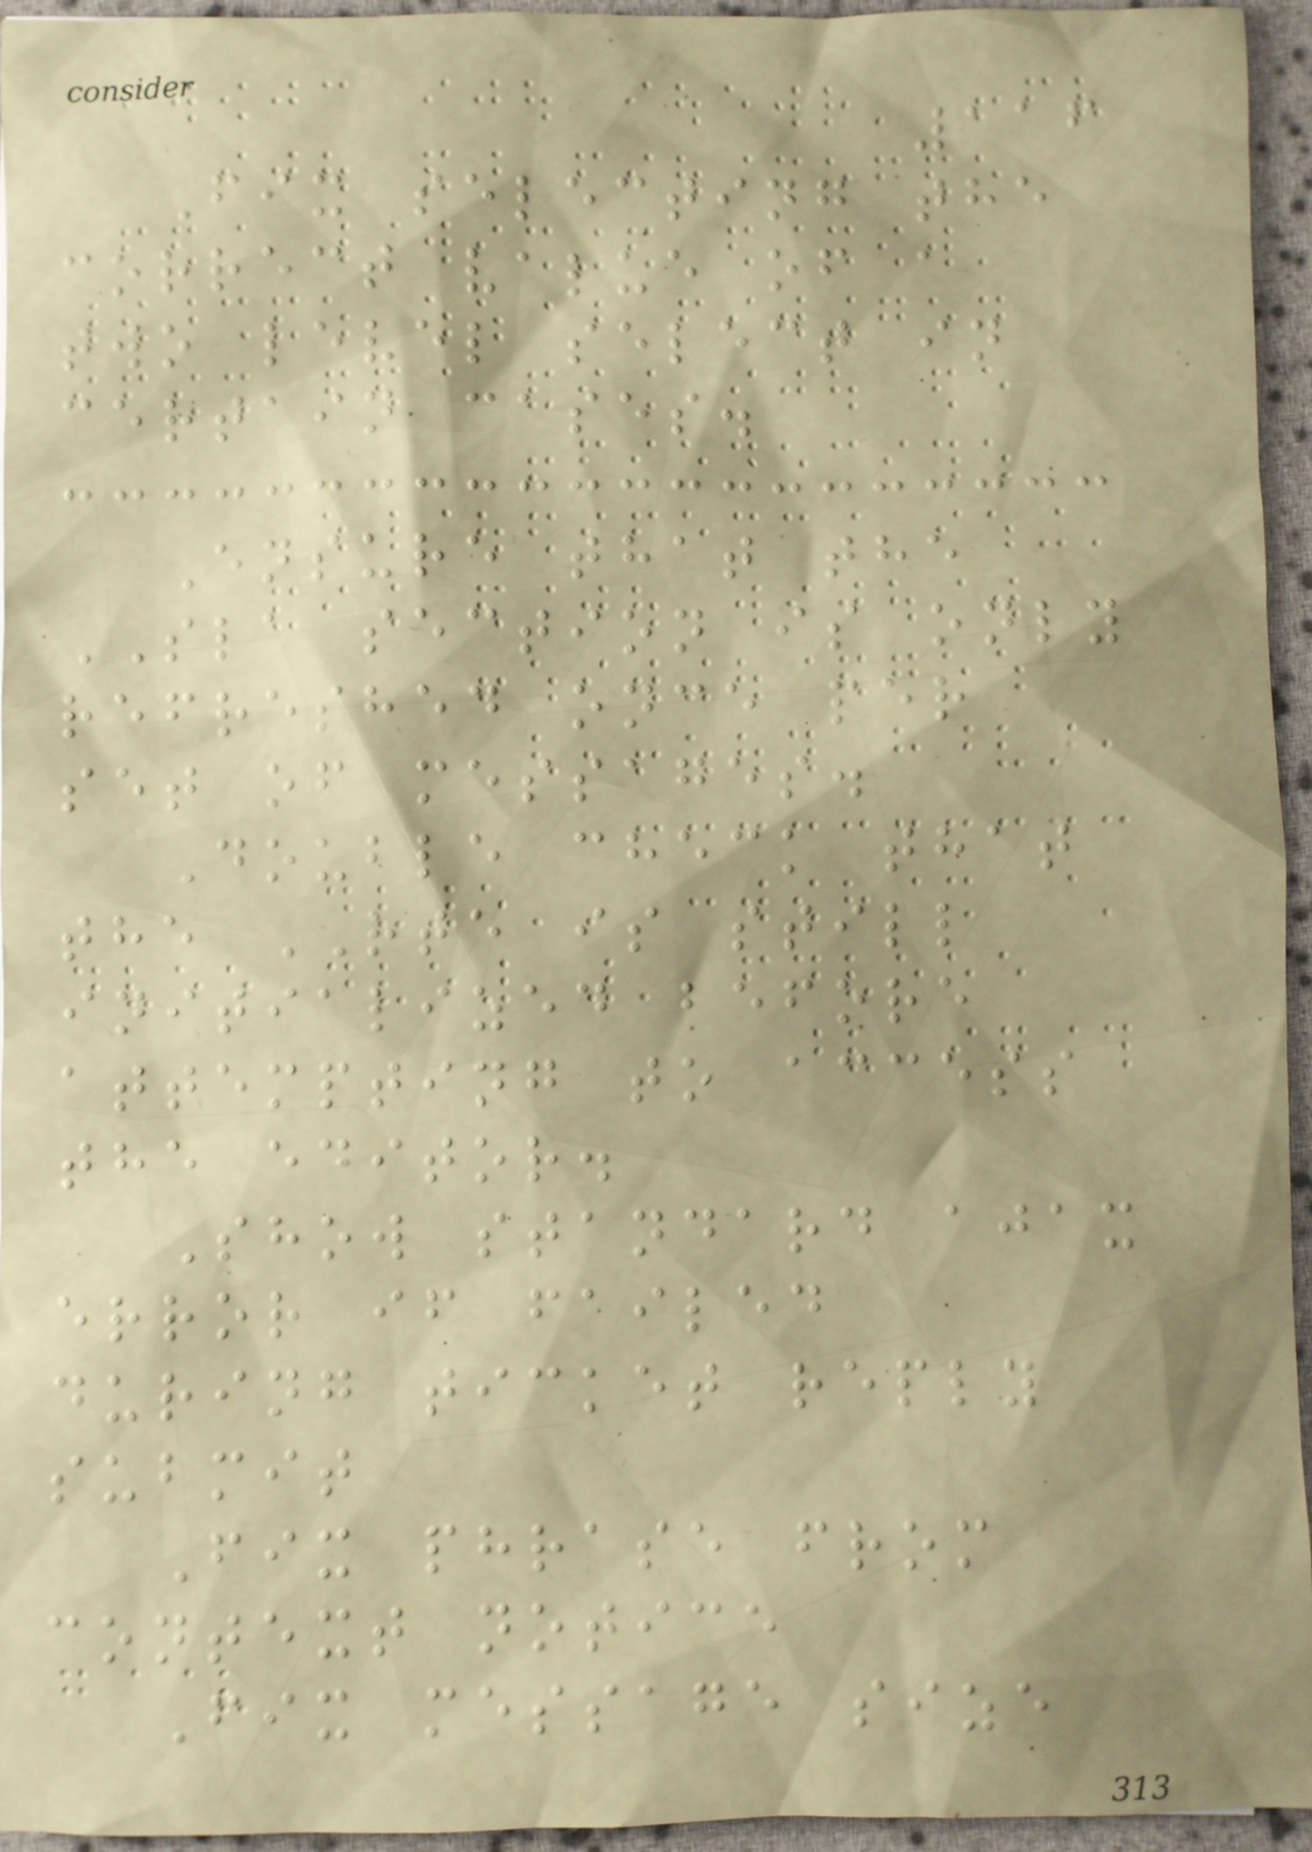116
Fix selecting the
correct value of a
two level select in
certain cases.
Ensure that the
SLA section is only
refreshed once per
set of messages.
Double check that
the RTE is still
initialized before
attempting to access
the editor.
Show standard ajax
error if failed
during ticket reply
submit
Fix phrase from
context notice
Fix message size
